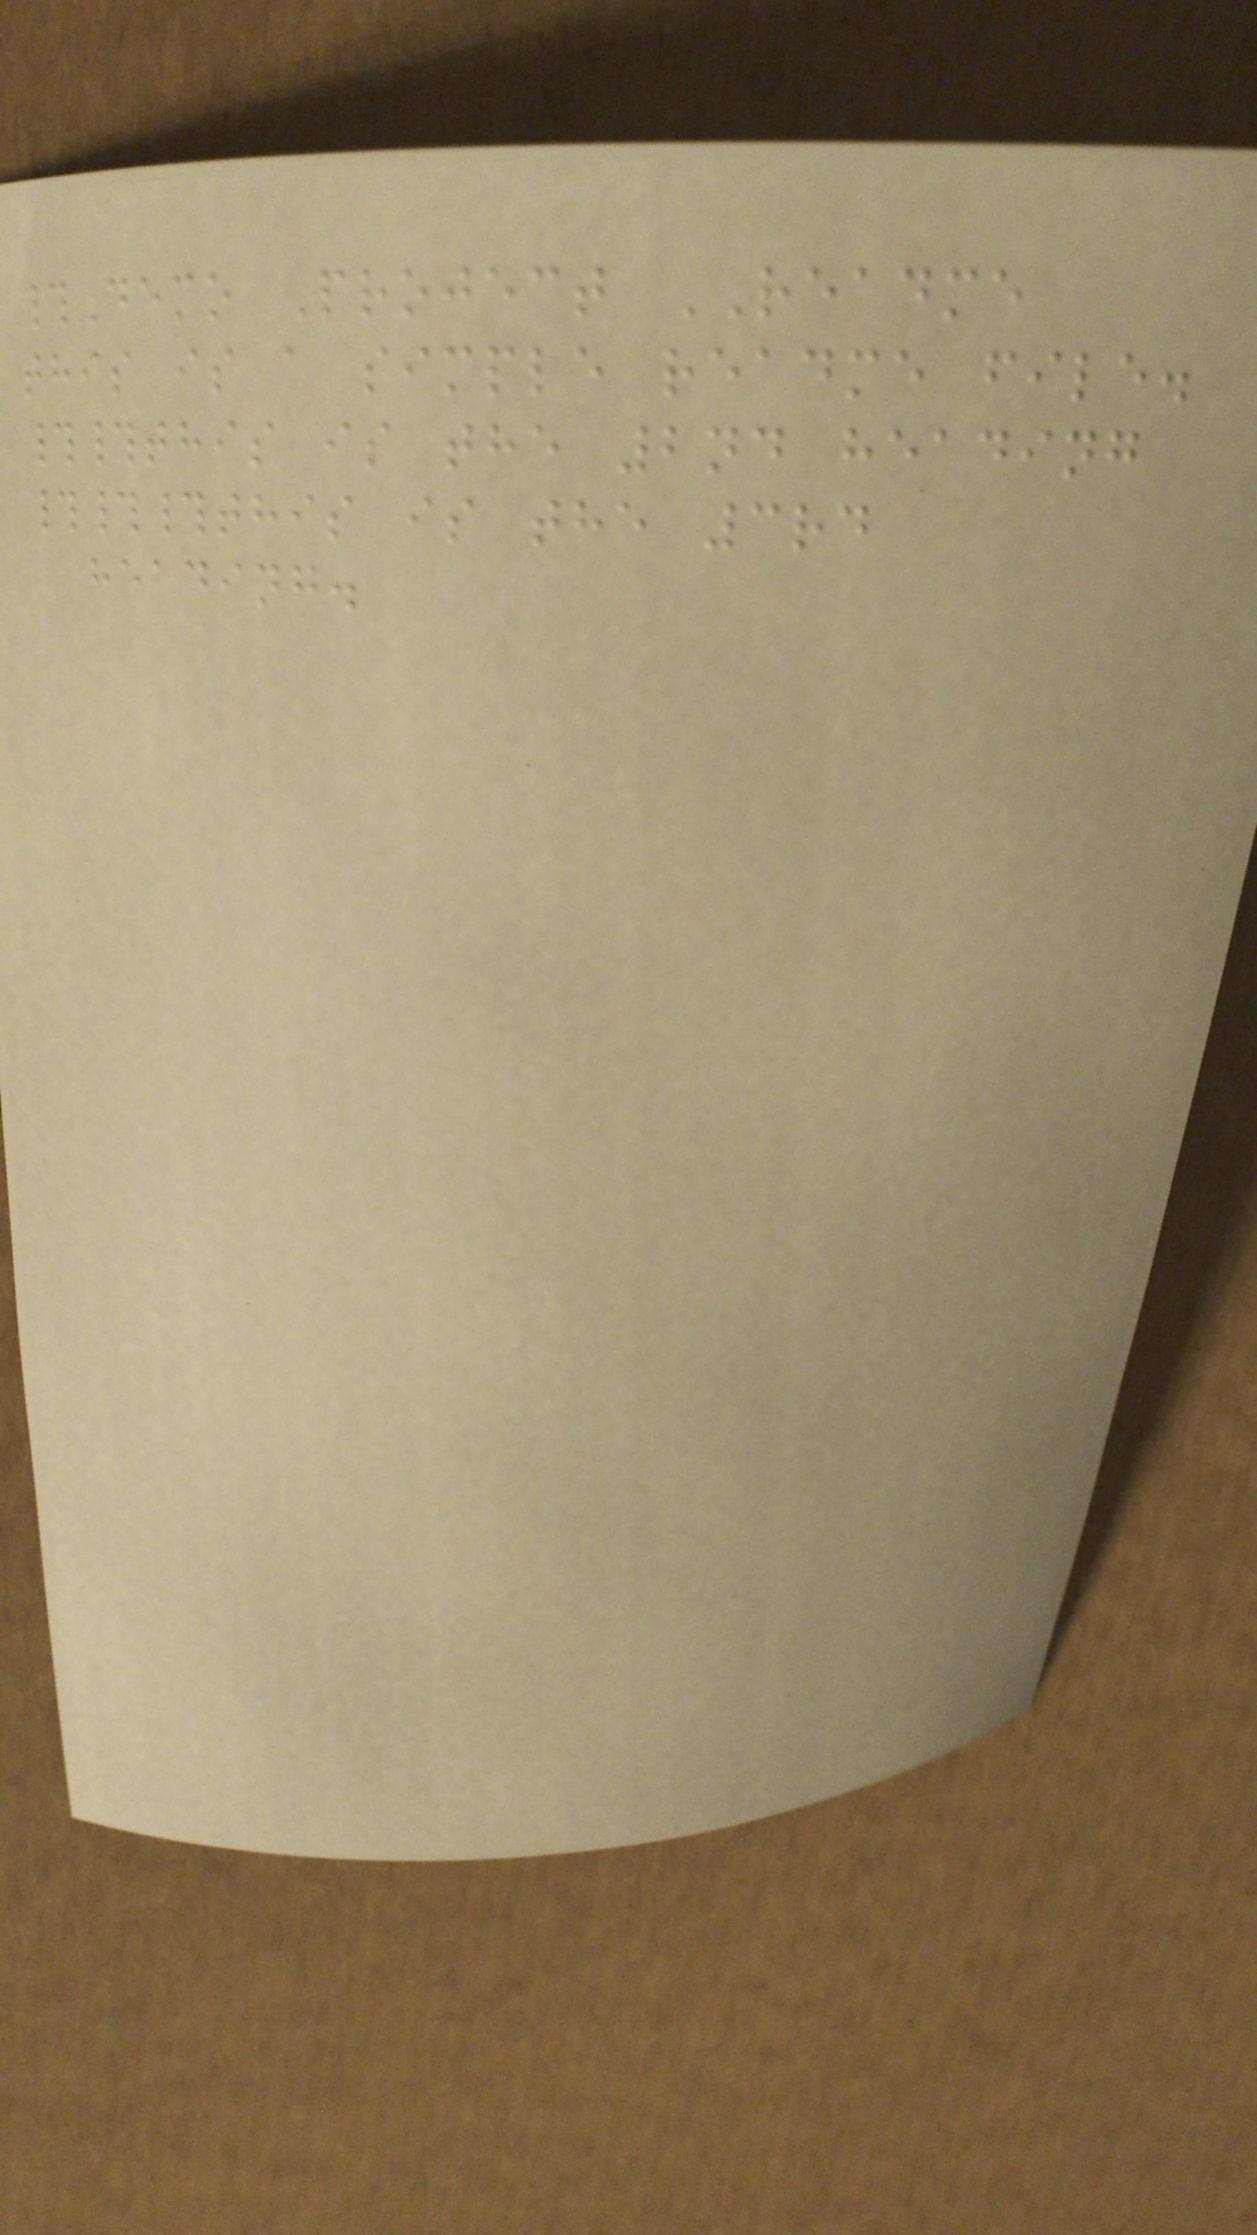#Demo Project README
this is a simple readme file.
##this is the 2nd heading
###this is the 3rd
heading.
